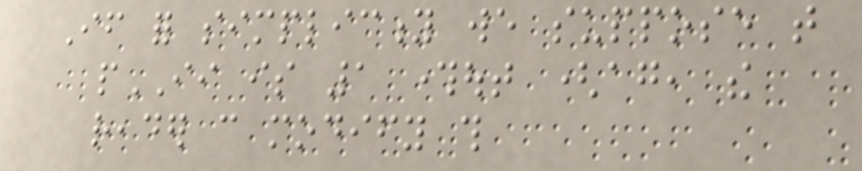If for simplicity we suppose that
pII is 1 throughout (again, the
reader can modify this
